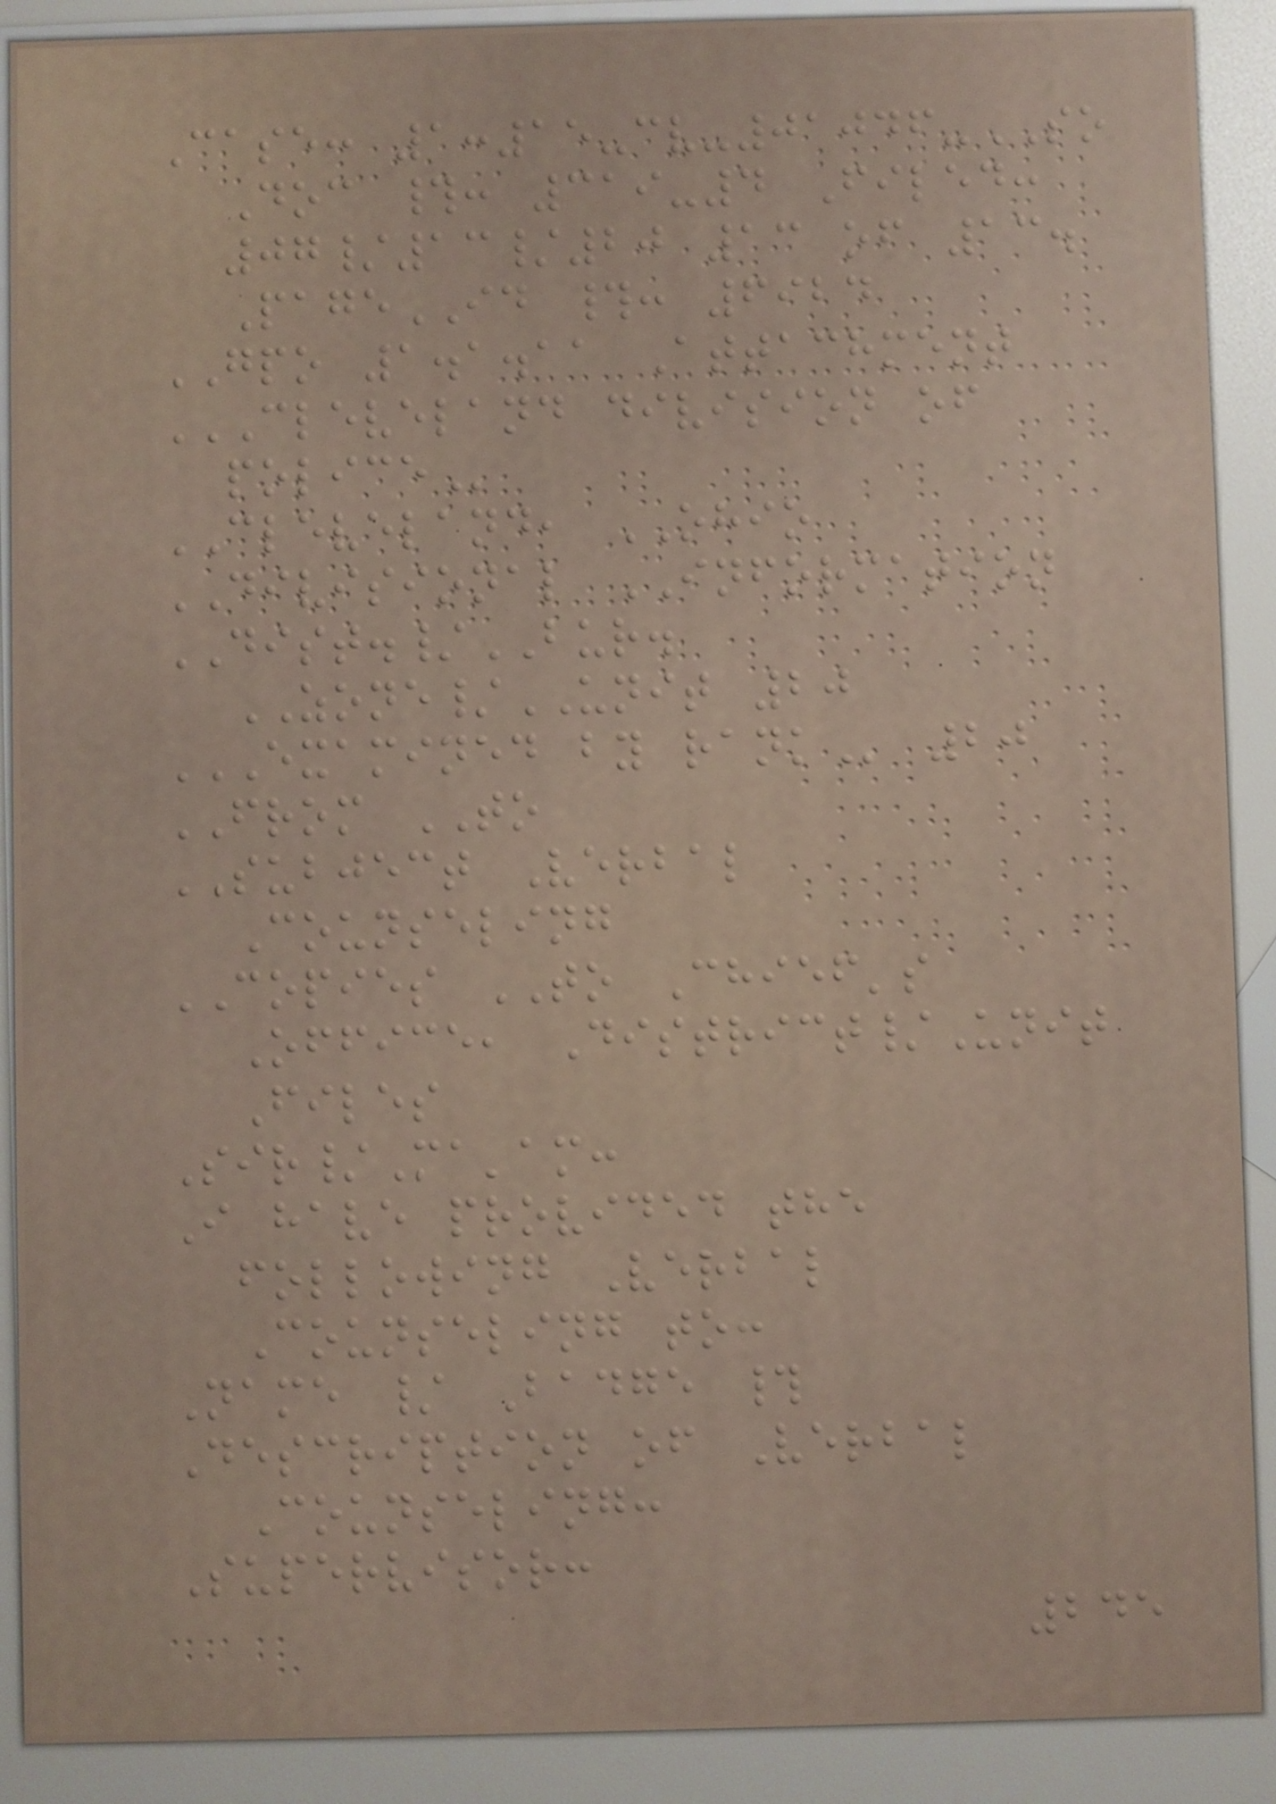Case: 1:15-cv-01046-SO
Doc #: 319-4 Filed:
07/13/20 13 of 13.
PageID #: 6924
GPO 1.1.11 Attachment
CLEVELAND DIVISION OF
POLICE
CLEVELAND, OHIO
DIVISIONAL INFORMATION
DIST./BUR.
ZONE/UNIT 20
EXAMINED BY RANK 20
FROM TO
SUBJECT Verbal
Counseling
COPIES TO Chief's
Office, District/Unit
Files
Sir/Ma'am:
I have provided the
following Verbal
Counseling to:
Name / Badge #
Description of Verbal
Counseling:
Supervisor:
245
